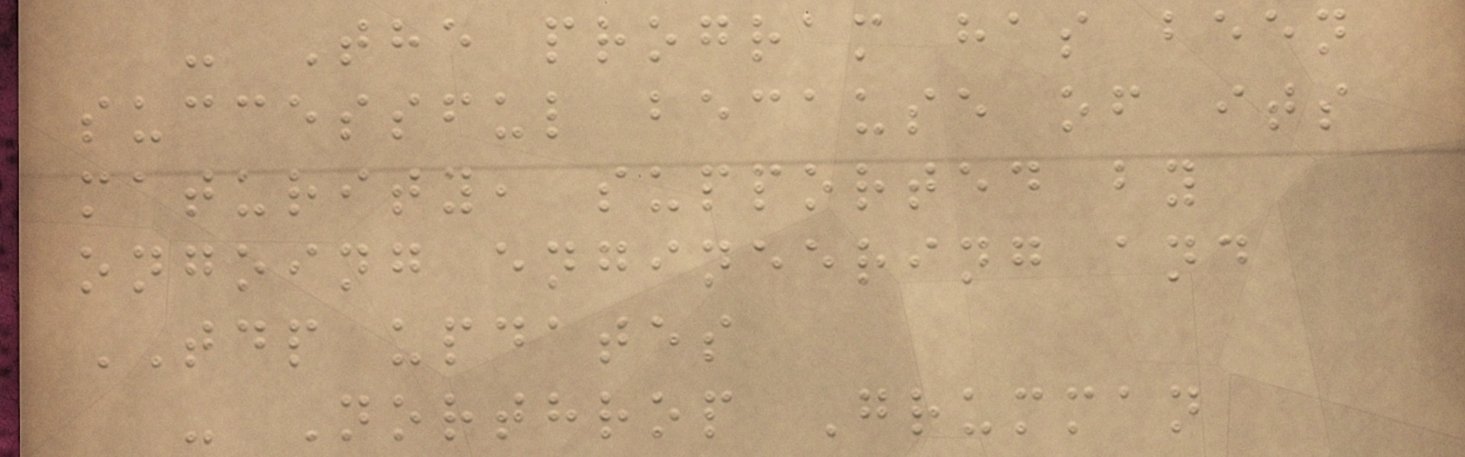- The program has been
successful because of its
maturity, supported by
ongoing engineering and
TDP updates
- Northrop Grumman
